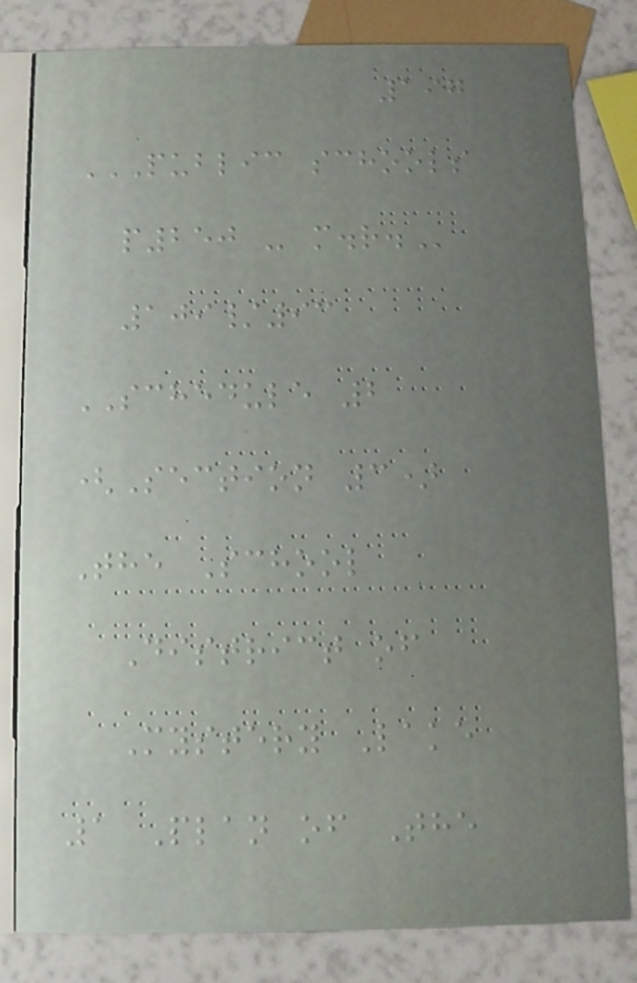197
PUBLIC SCHOOLS
P250 - M.R.
109/93
SCHEDULE 2
(Section 3)
The School
District of
Mystery Lake
1 Plan of The
